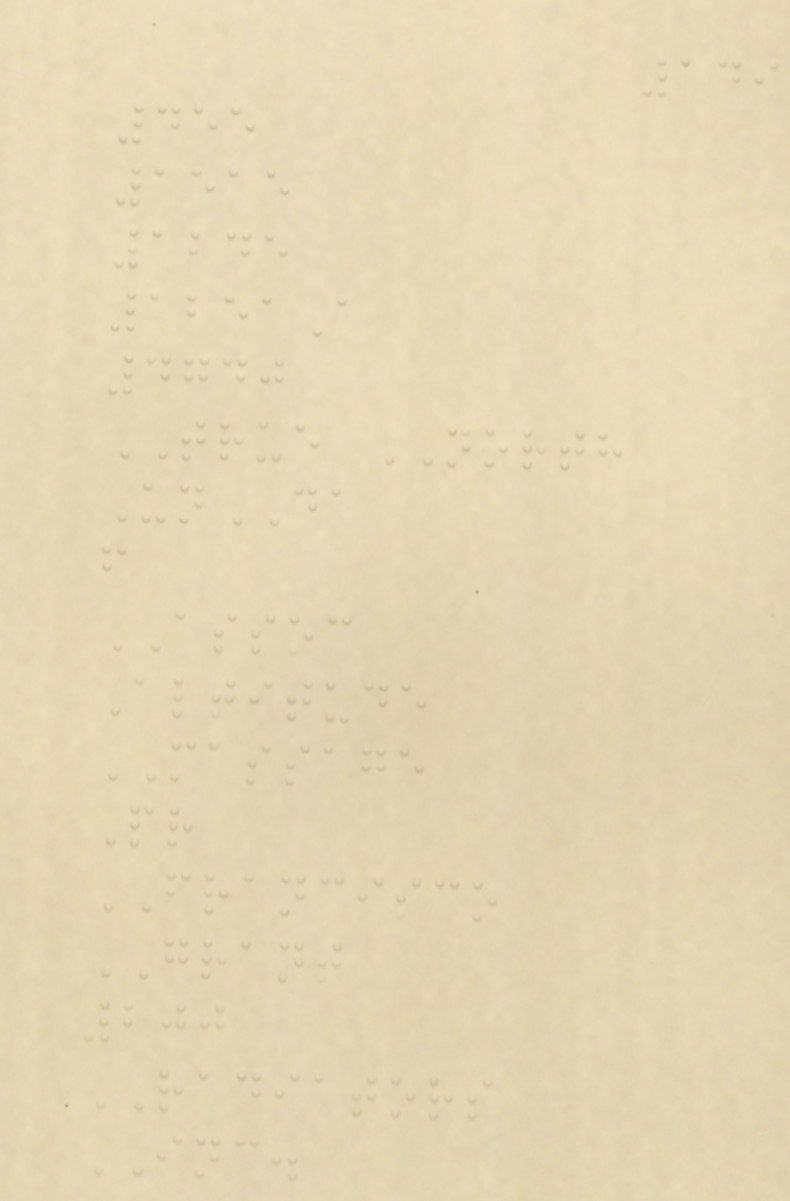149
455
1515
1245
1251A
4740
TRUE NORTH
UnDA
f
ASSOC
Altitude
MASSAGE
Pr
FRANCISCO
GRANT
200
RADIATORS
INC.
